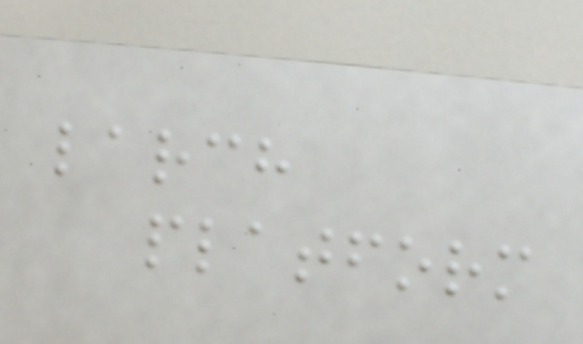larch
platform
